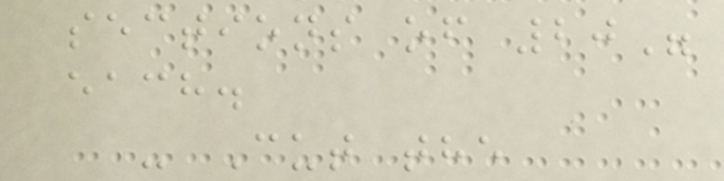sections of 20"
each.
- Cut the
